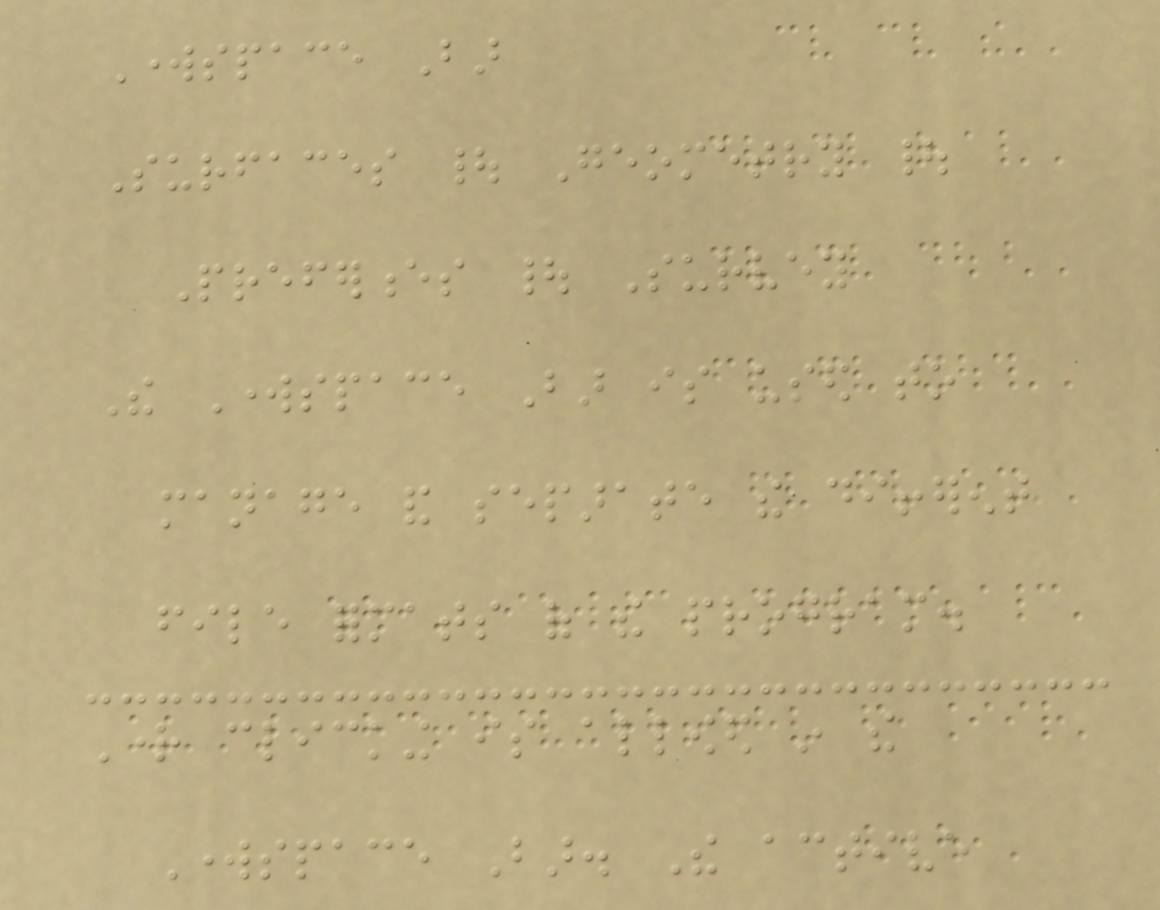Workspace Bar
Surfaces | Geometry |
Preferences | Survey
The Workspace Bar is used to
manage and separate the different
file formats of the program.
Right clicking is allowed in the
Workspace Bar. The active
